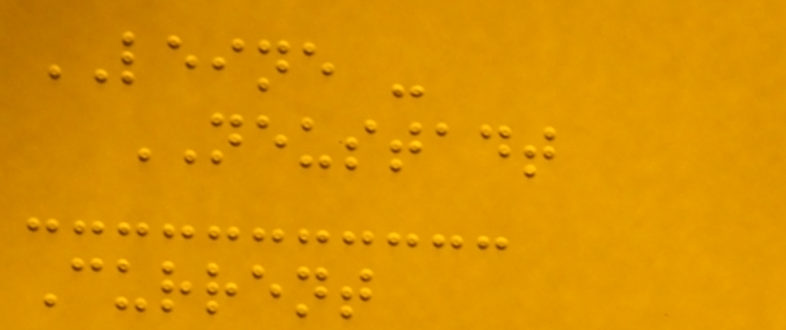LEINE -
NEUSTADT
Current
